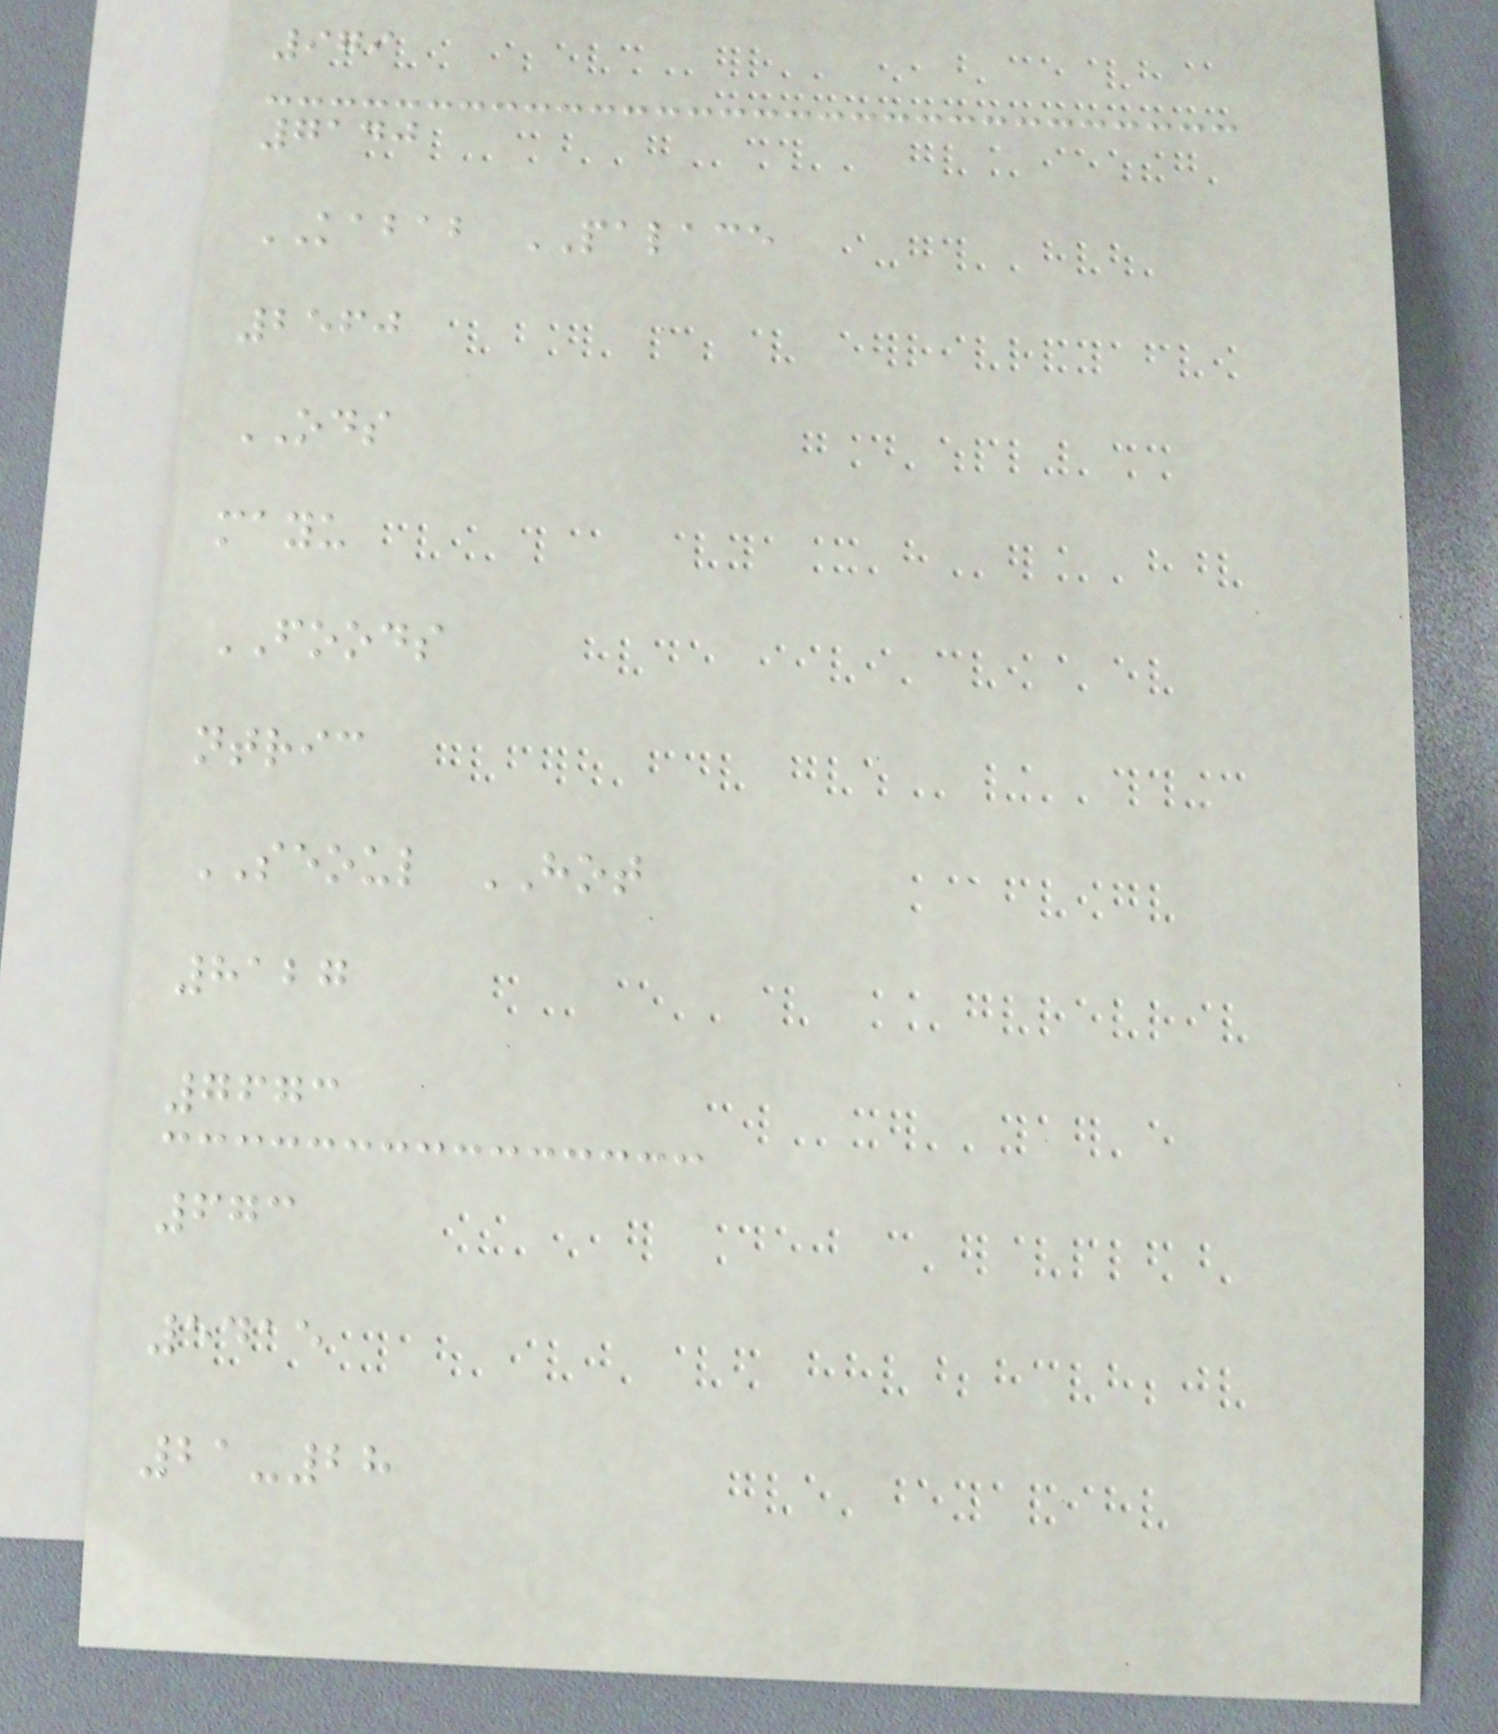979
7140
KABAB PALACE
2560
ODS
mayu
FOODS
ntric
SEOUL HOT
8127
7673
673
5415
21-28
